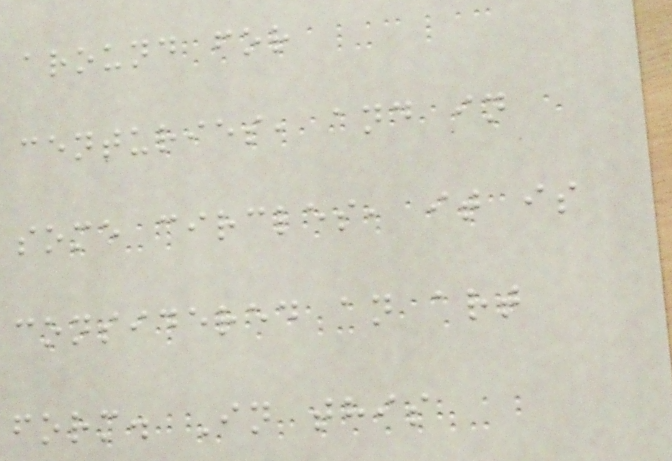around for
centuries, and in
some circles, it is
considered an art
form. In this
